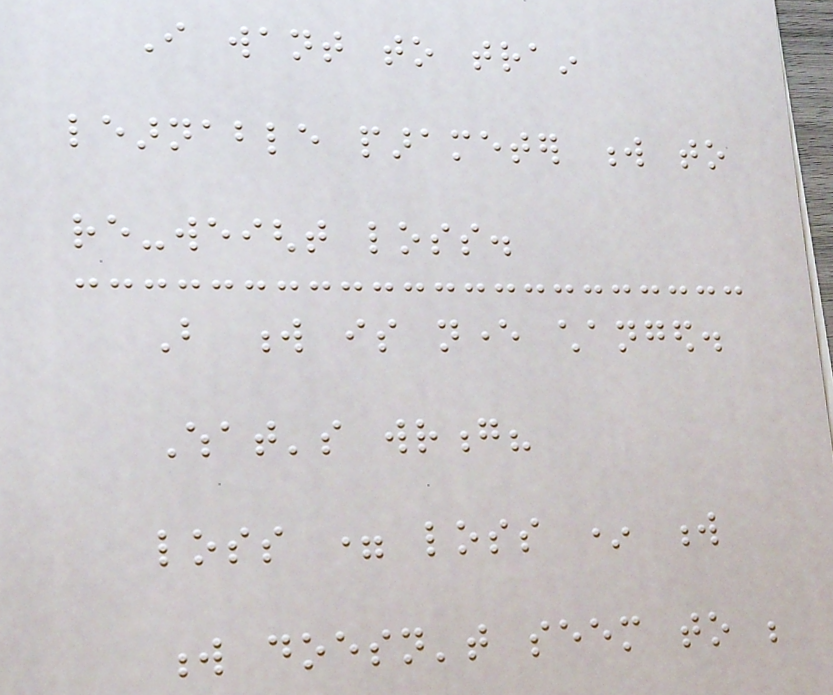I want to train
learnable parameter w to
re-weight loss.
But w is never changed.
What's wrong?
loss = loss * w
w doesn't seem to be
